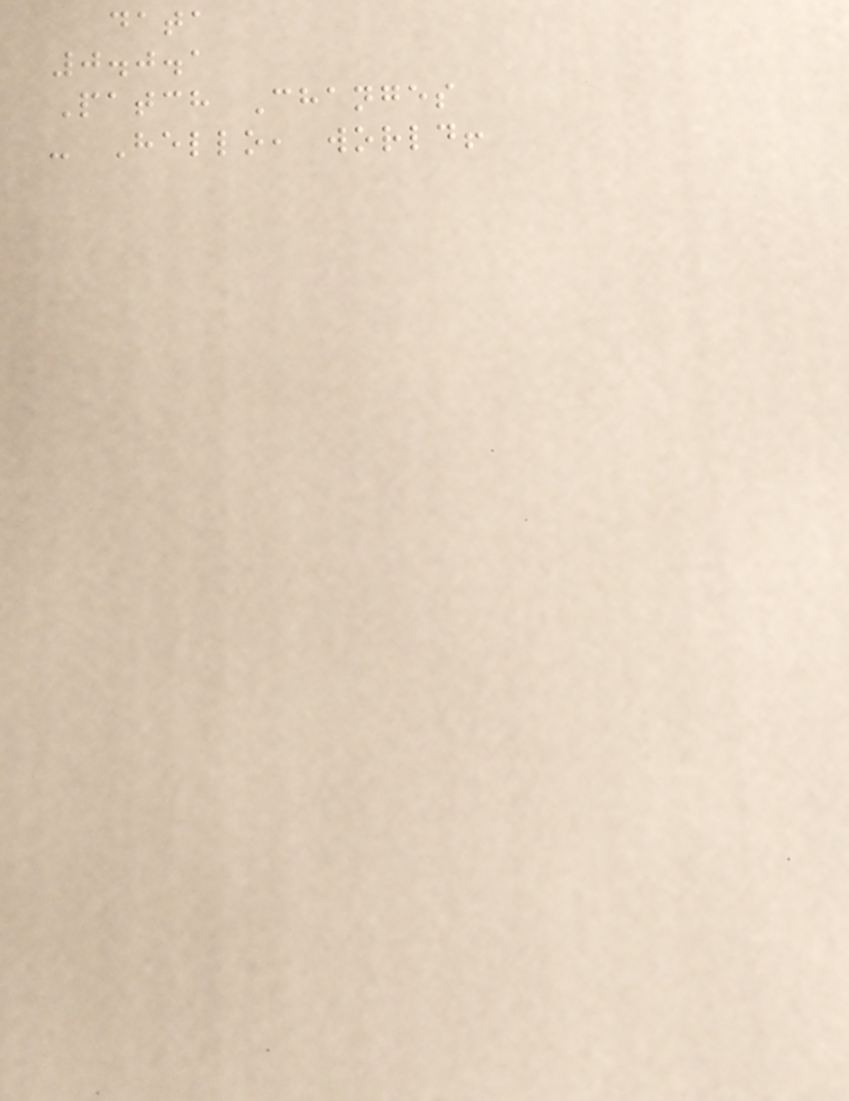data
0.0.1
Patch Changes
- Hello, world!
